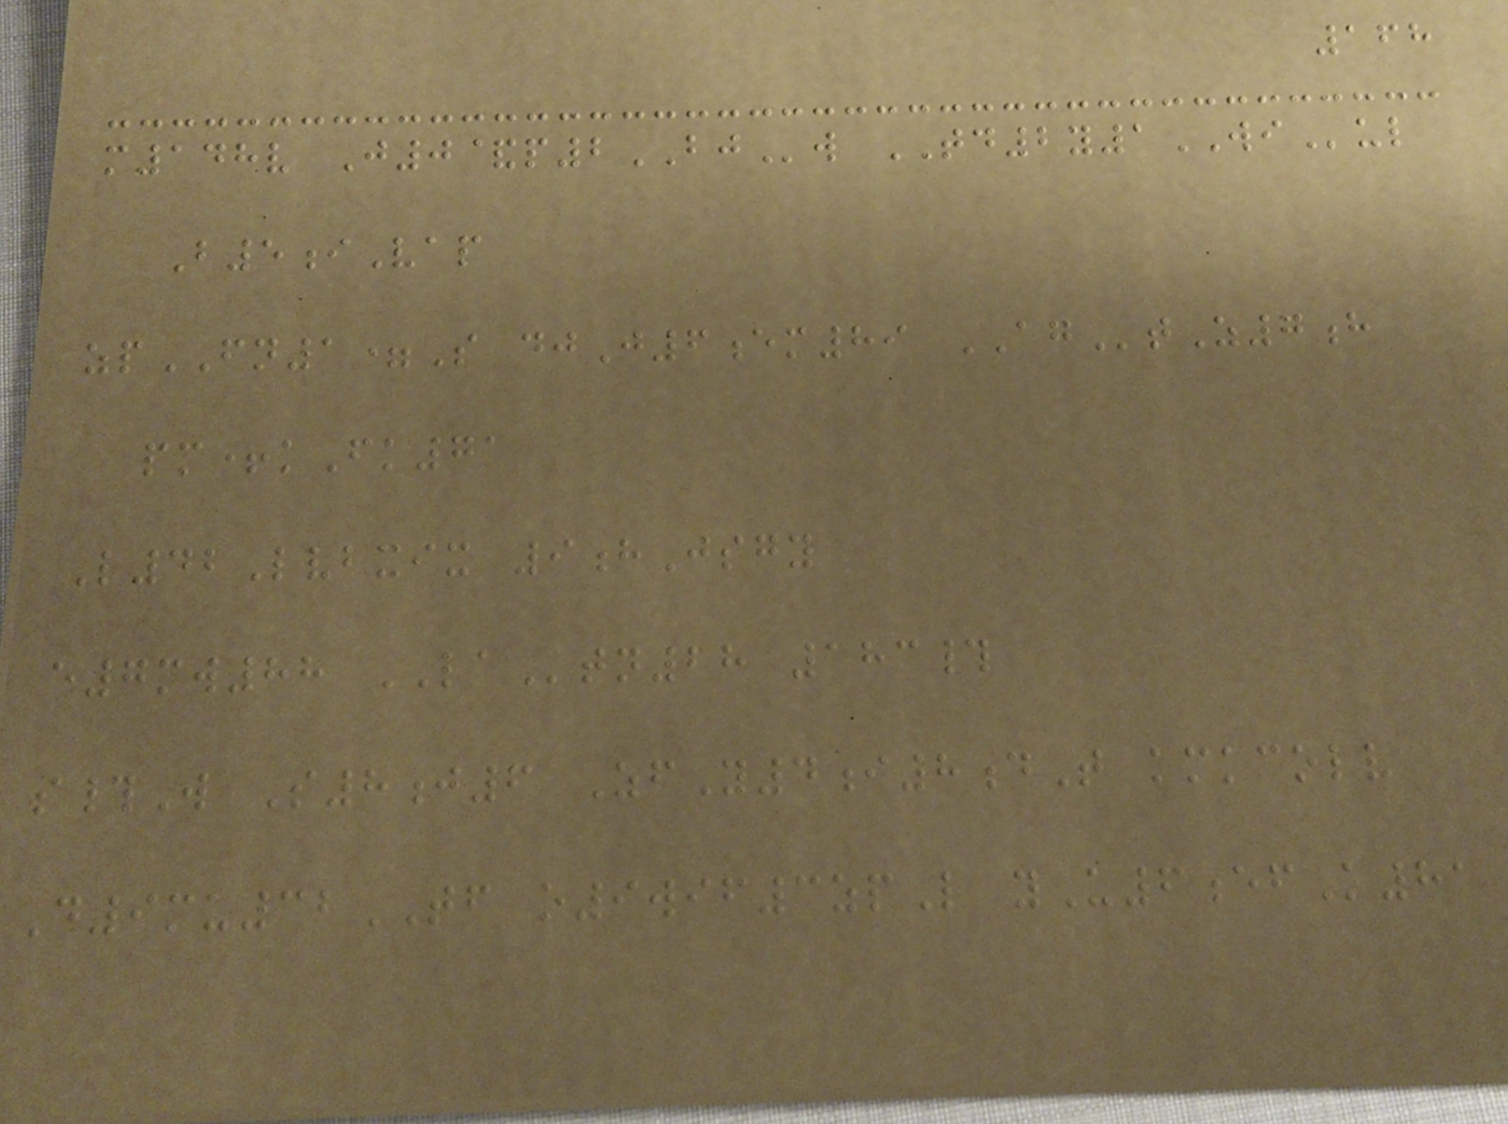168
m148v J0&p2BJw TD2y1WIul
B5iVap
zpFN1=S djJ6em89 AGtZ7h
pm+kFk71
L42Lvbxix 9hJsgy
e7mw88 LAtn28 183#
s#W S8j6 ZfY4i8dT kmkcolv
D9mu32TF o9wif3zpL yU6efK81
